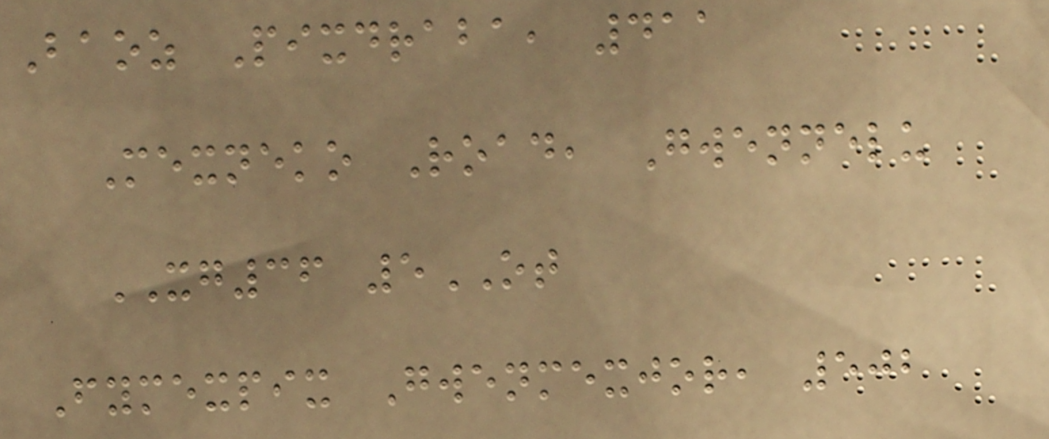Baoz Pixdraba, 411
Mexneko Road, Gwennelu
XG36 5OT
Fymexpix Gwenmexjor, 502
